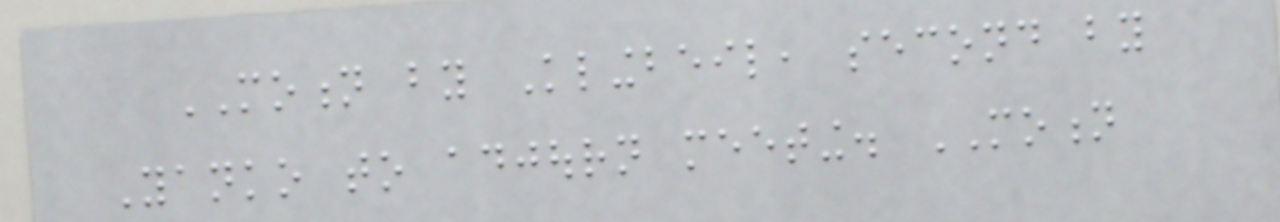MOTION by Klingbeil, second by
Yanko to adjourn meeting. MOTION
